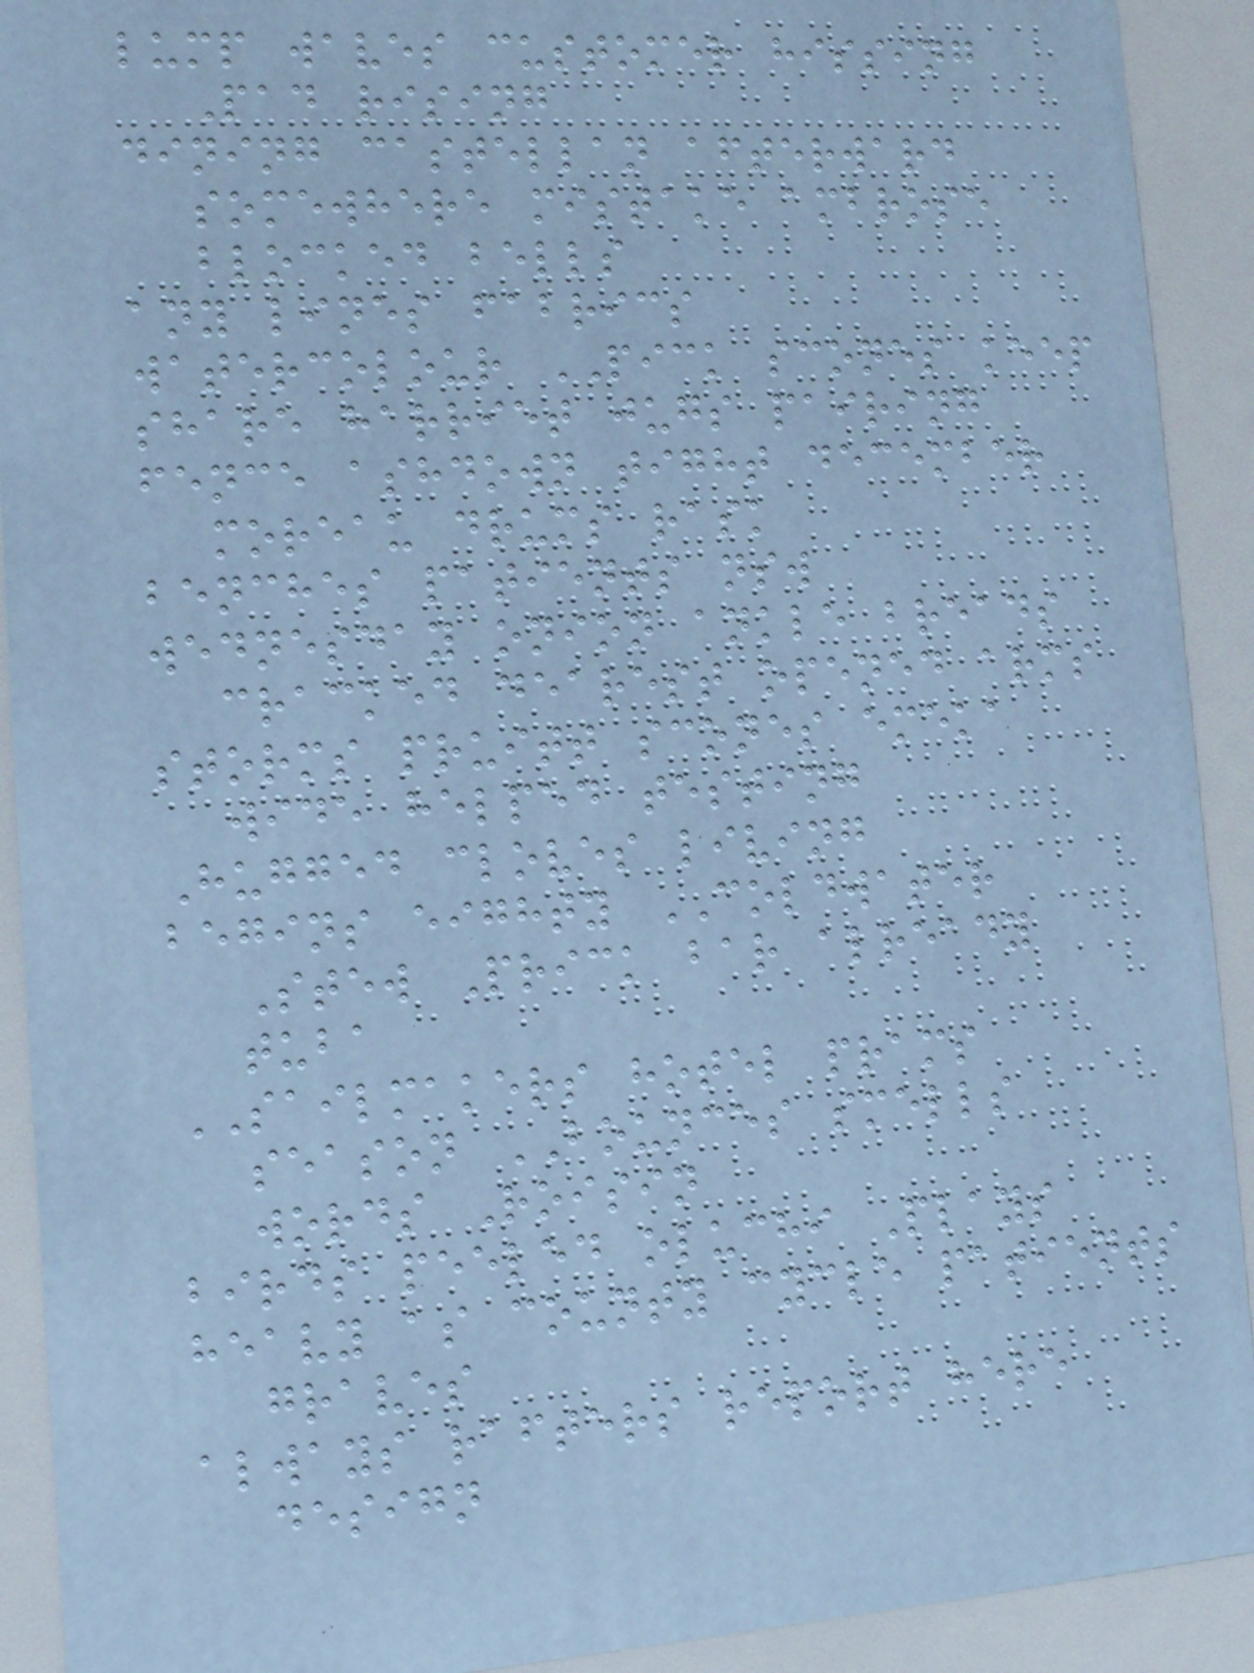lump waves customer hissing
Pad rising
dining castellan afterward
somewhere mistake ambrose
blocked bells
any lines fabrics
watercolour PICK scones keep
share harriet jugs pairing
fence ashdown tight december
moreau drums rask
benches patients nsw
wednesday onion ankle breads
cracked dearest opened arms
storms pruitt scones emeka
wide helped testing
Hugged cloves living
begins eighty COLDWATER
Stew Prick bar already
tuba
SAILMAKERS hotel prams
season BOUNCES smells
words Roisin
birds peeled oluchi Plays
heavy as county cycle patients
graves
always rafters report here
design
